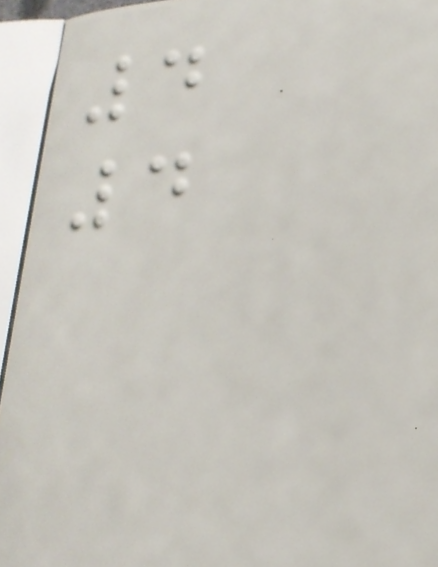4
4
